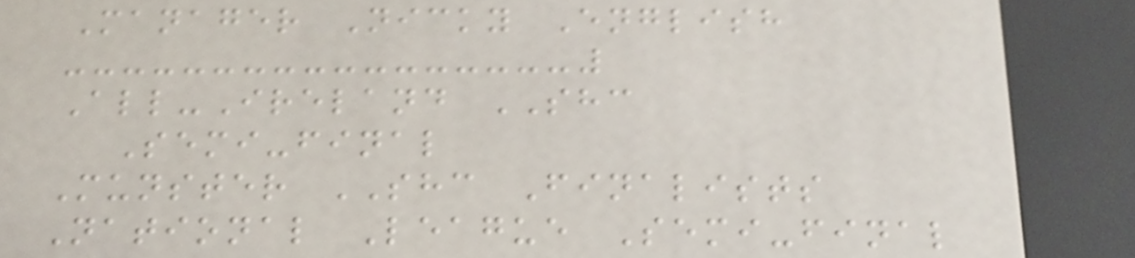Manager Nicky English
All-Ireland SHC
Semi-final
Munster SHC Finalists
National League Semi-final
